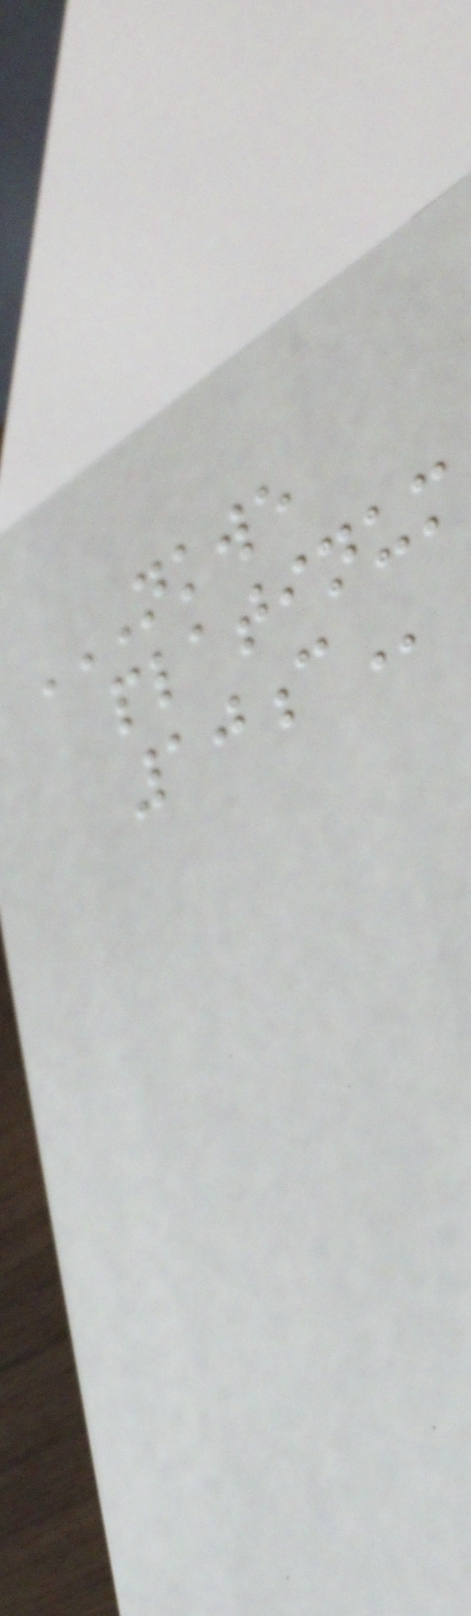NKWE
PLATINUM
10C
